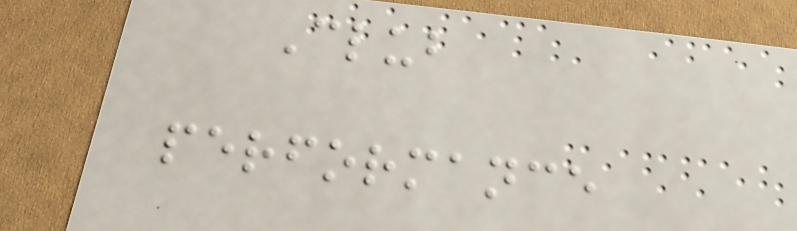Club
performance
